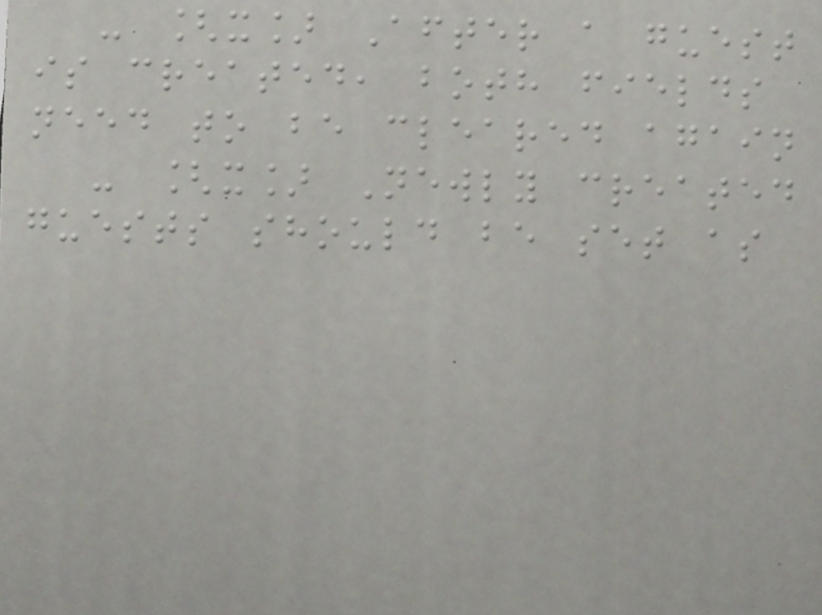- [x] After a guest
is created, both fields
need to be cleared again
- [x] Newly created
guests should be set as
